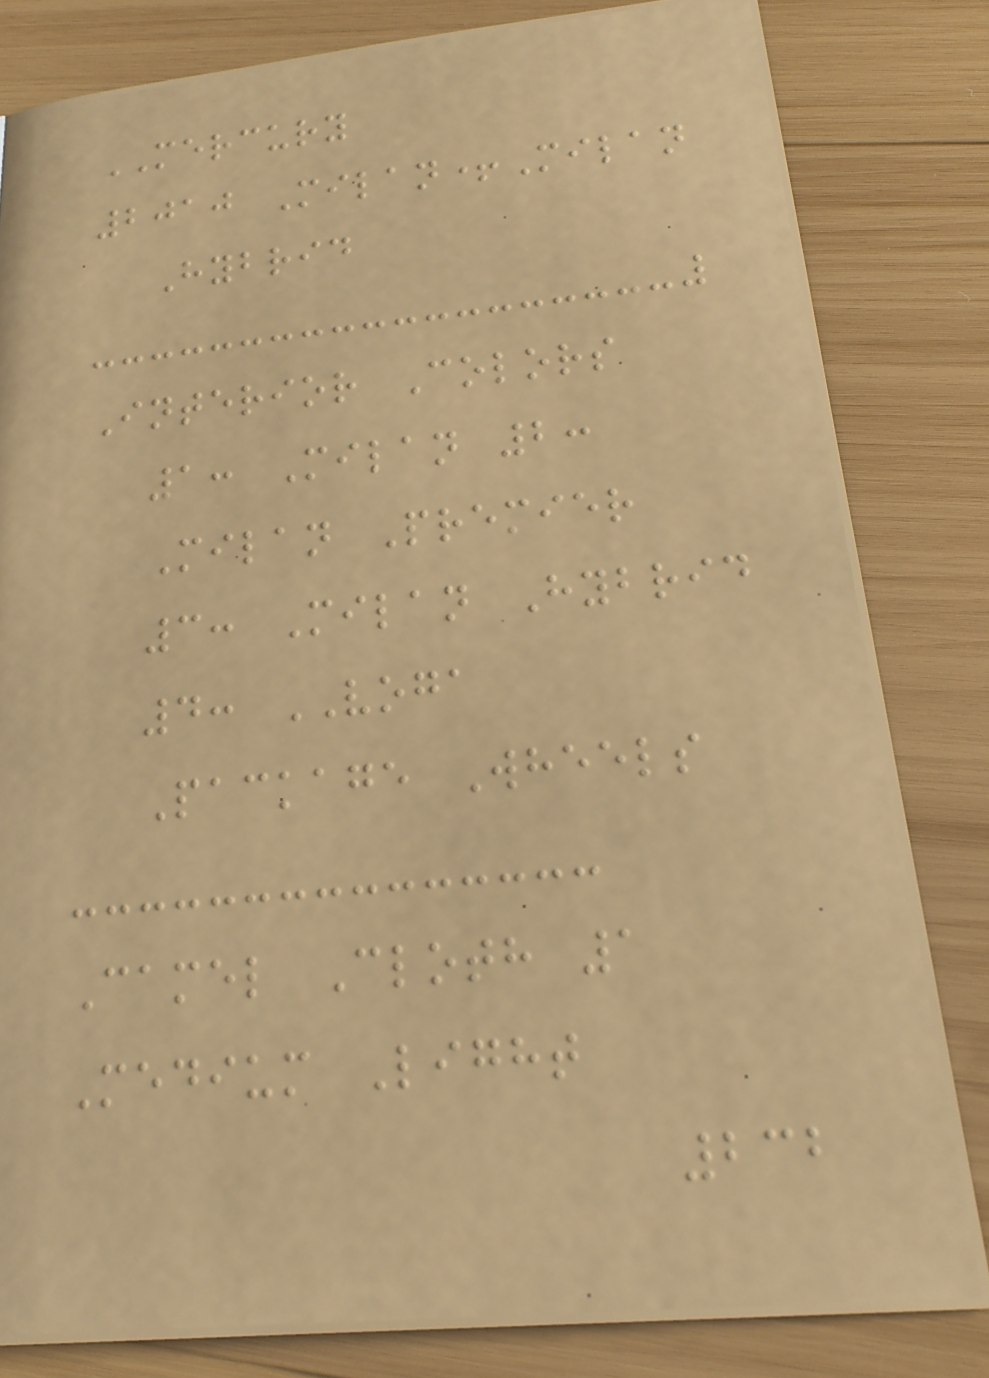MERCURY
2010 Milan+Milan
Hybrid
Interior Colors
1: Milan 2:
Milan Premier
3: Milan Hybrid
4: VOGA
Package Wheels
Camel Cloth 1
Medium Light
232
